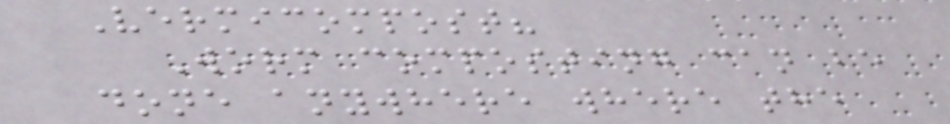Vermicompost?
Worm composting can be
done anywhere where the
